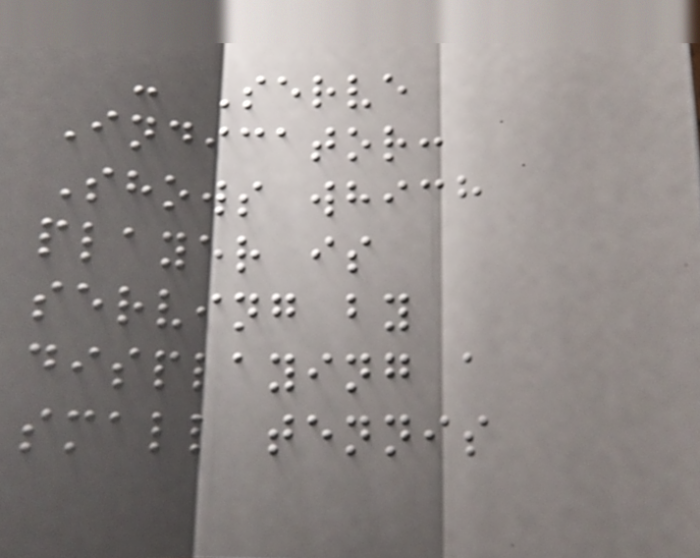- Serve
Indicator:
Shows which
player is
serving by
displaying a
small tennis
